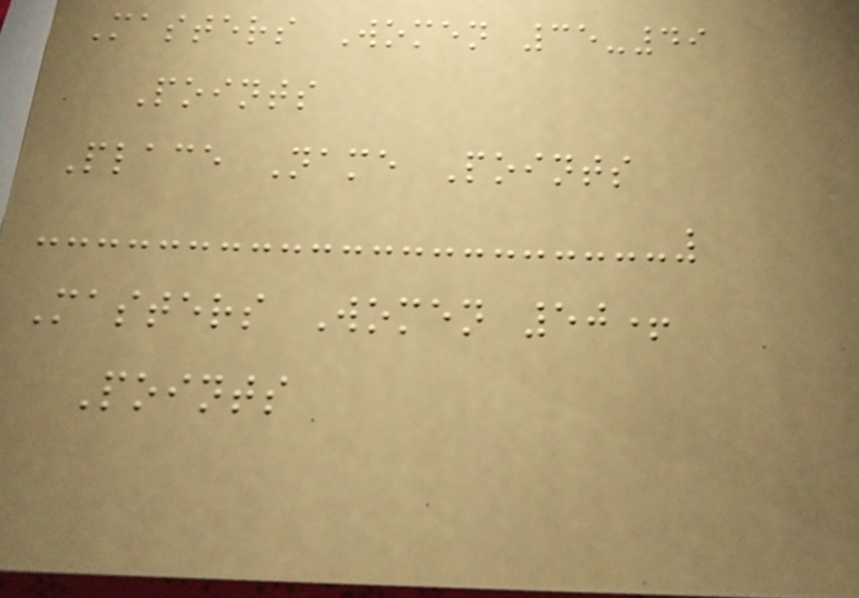Masters Women 35-49
Points
Place Name Points
Masters Women 50+
Points
